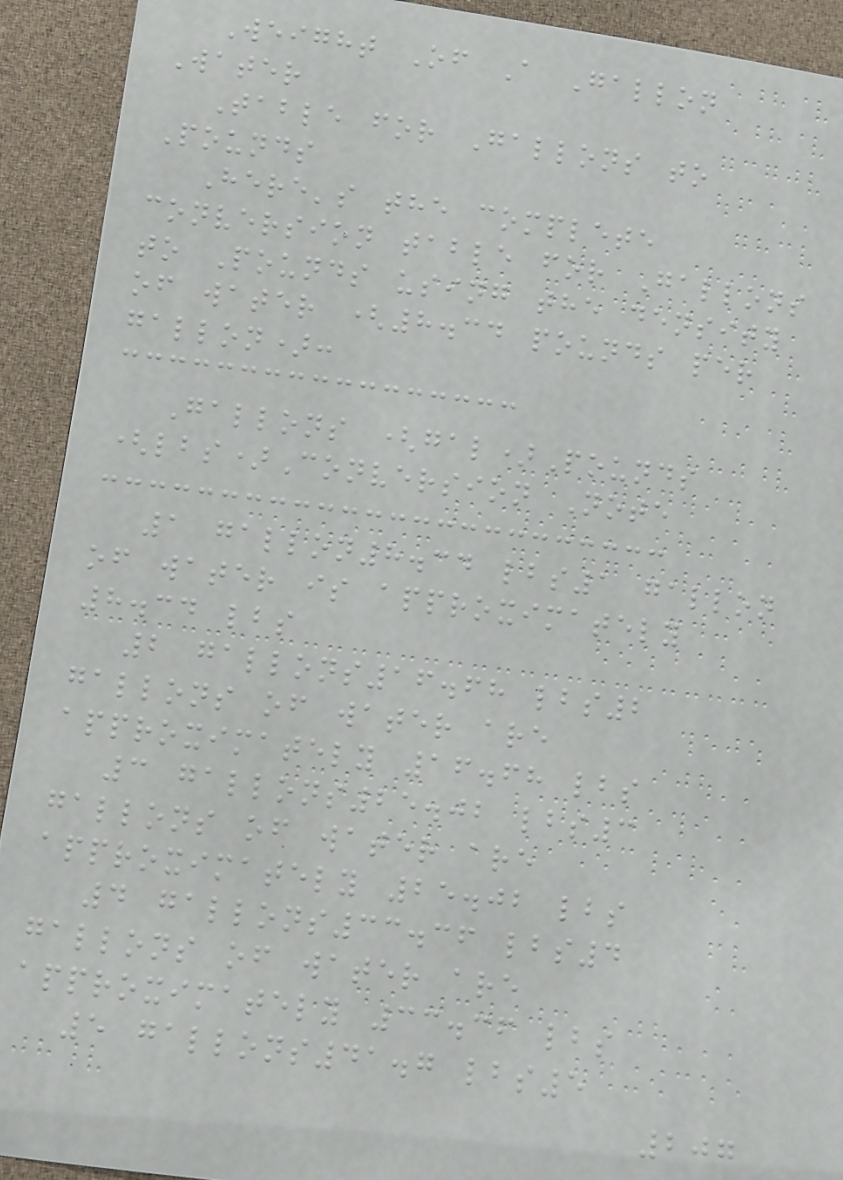Weight Of A Gallon
Water
Table for Gallons to
Pounds
Here's the complete
conversion table for Gallons
to Pounds using the density
of water (8.34 pounds per
gallon):
Gallons (gal)Pounds
(lbs)Conversion Note
1 gallon8.34 lbs1 gallon
of water is approximately
8.34 lbs
2 gallons16.68 lbs2
gallons of water are
approximately 16.68 lbs
3 gallons25.02 lbs3
gallons of water are
approximately 25.02 lbs
4 gallons33.36 lbs4
gallons of water are
approximately 33.36 lbs
5 gallons41.7 lbs5
207
